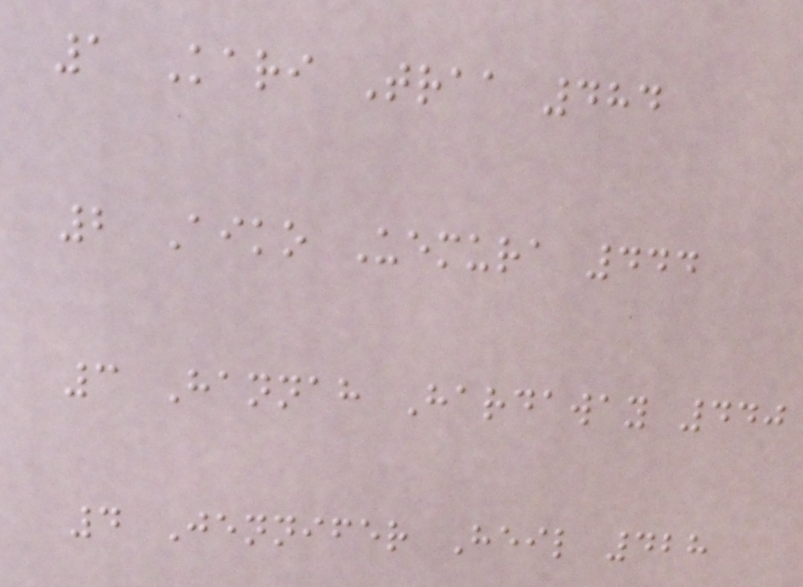1 Kari Traa 484
2 Aiko Uemura 444
3 Hannah Hardaway 440
4 Jennifer Heil 428
